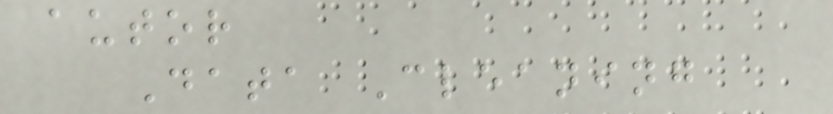autor
Data Cleaning
